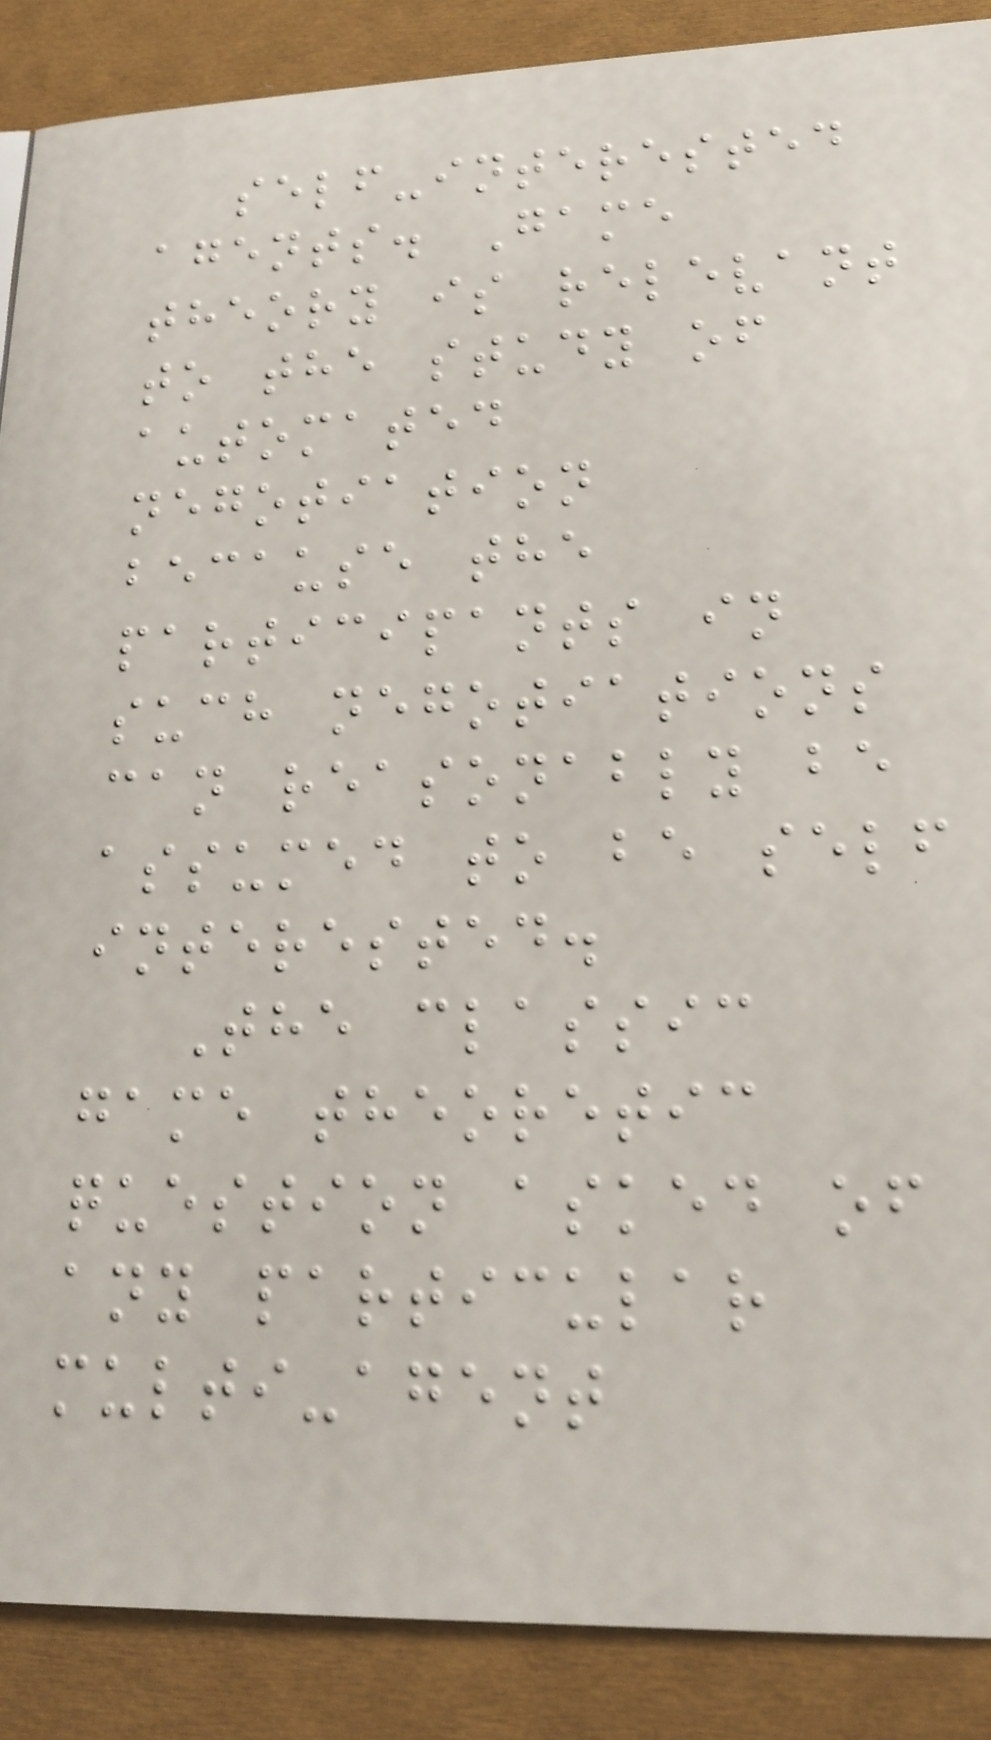self-interested
agents. Game
theory is relevant
to the study of
automated
negotiation
because the
participants in
such negotiations
can reasonably be
assumed to be self
interested.
The classic
game theoretic
question asked of
any particular
multi-agent
